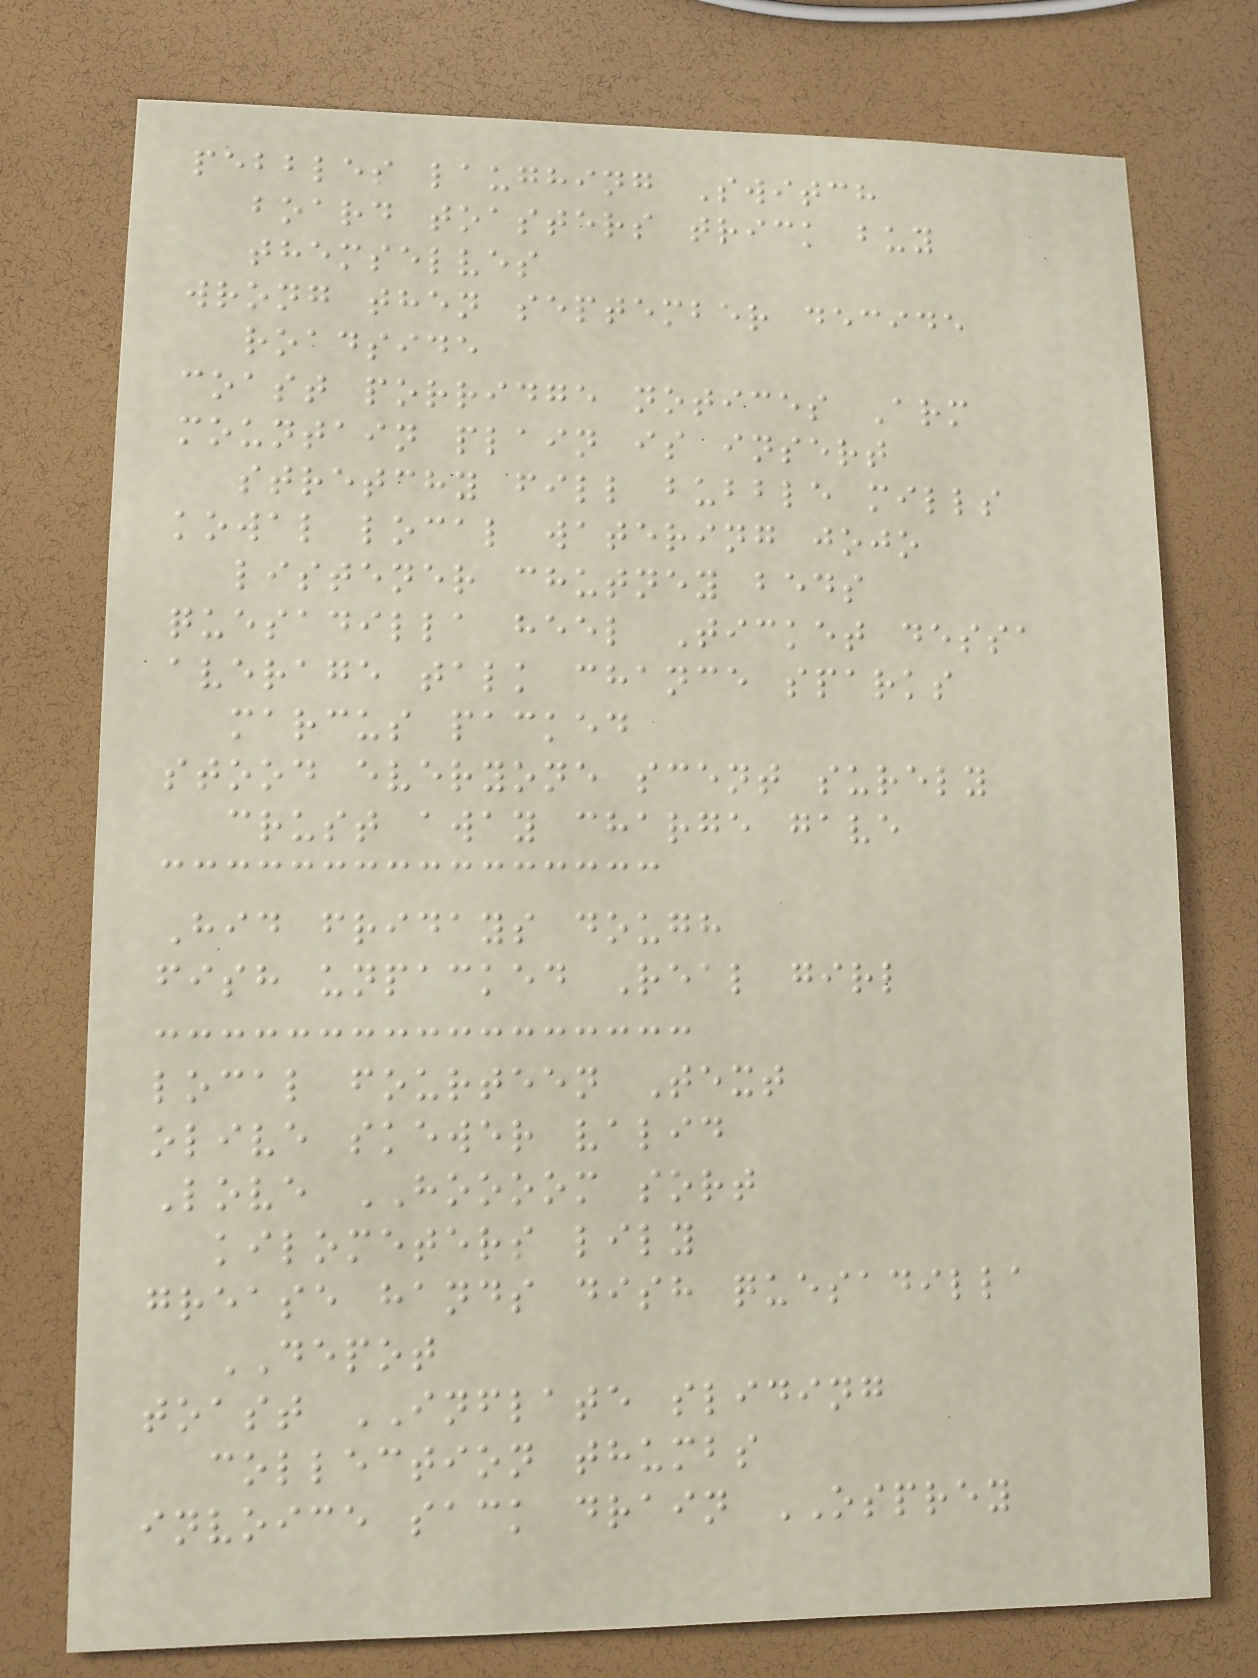pebbles laughing Switch
board toasters trick buy
themselves
wrong then september decide
roadside
coast porridge notices Arm
mountain plain is insert
stretchy fill bubble mills
kowal local watering jojo
listener chutney beds
quesadilla heel Ticket dessa
average talk chance sparks
marcus packed
stood everyone scent surely
crust away charge gave
Hid fridays dough
fish unpacked Real girl
local fourteen Text
olive skewer valid
Love HOOOOM sort
kilometers lily
grease hands dish quesadilla
DEPOT
toast INFLATE sliding
collection thumbs
invoice sack drain OSPREY
